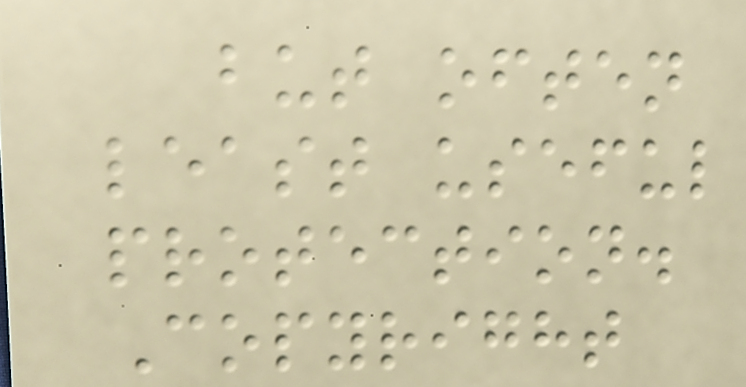but often
least useful
protection.
Copyright
